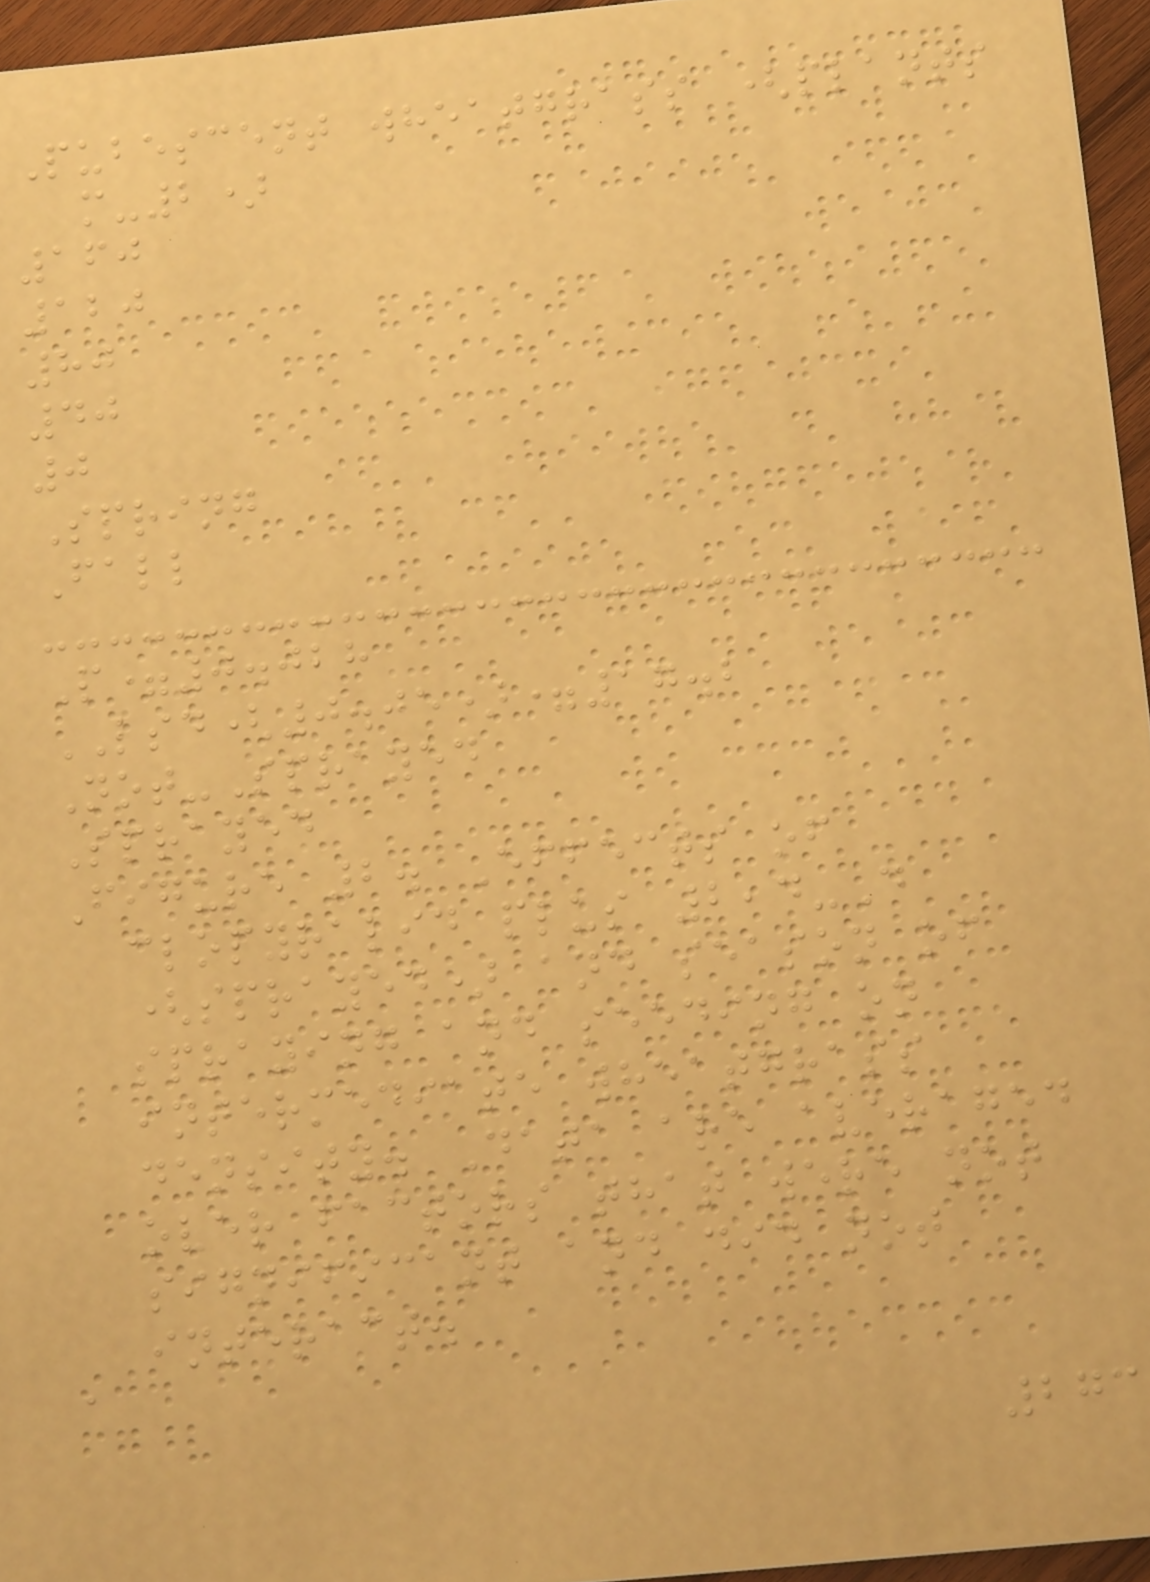Pubescent wheatgrass (plants
m-2)
160
120
80
40
0
Spring
Fall
P=0.028
LSD(0.05)=17.2
Not-Sprayed
Sprayed
Figure 2. Effects of
clopyralid plus 2,4-D
(sprayed) and season of
spraying and seeding on
intermediate wheatgrass
density. Data are averaged
over factors that were not
significant and did not
interact.
a
273
